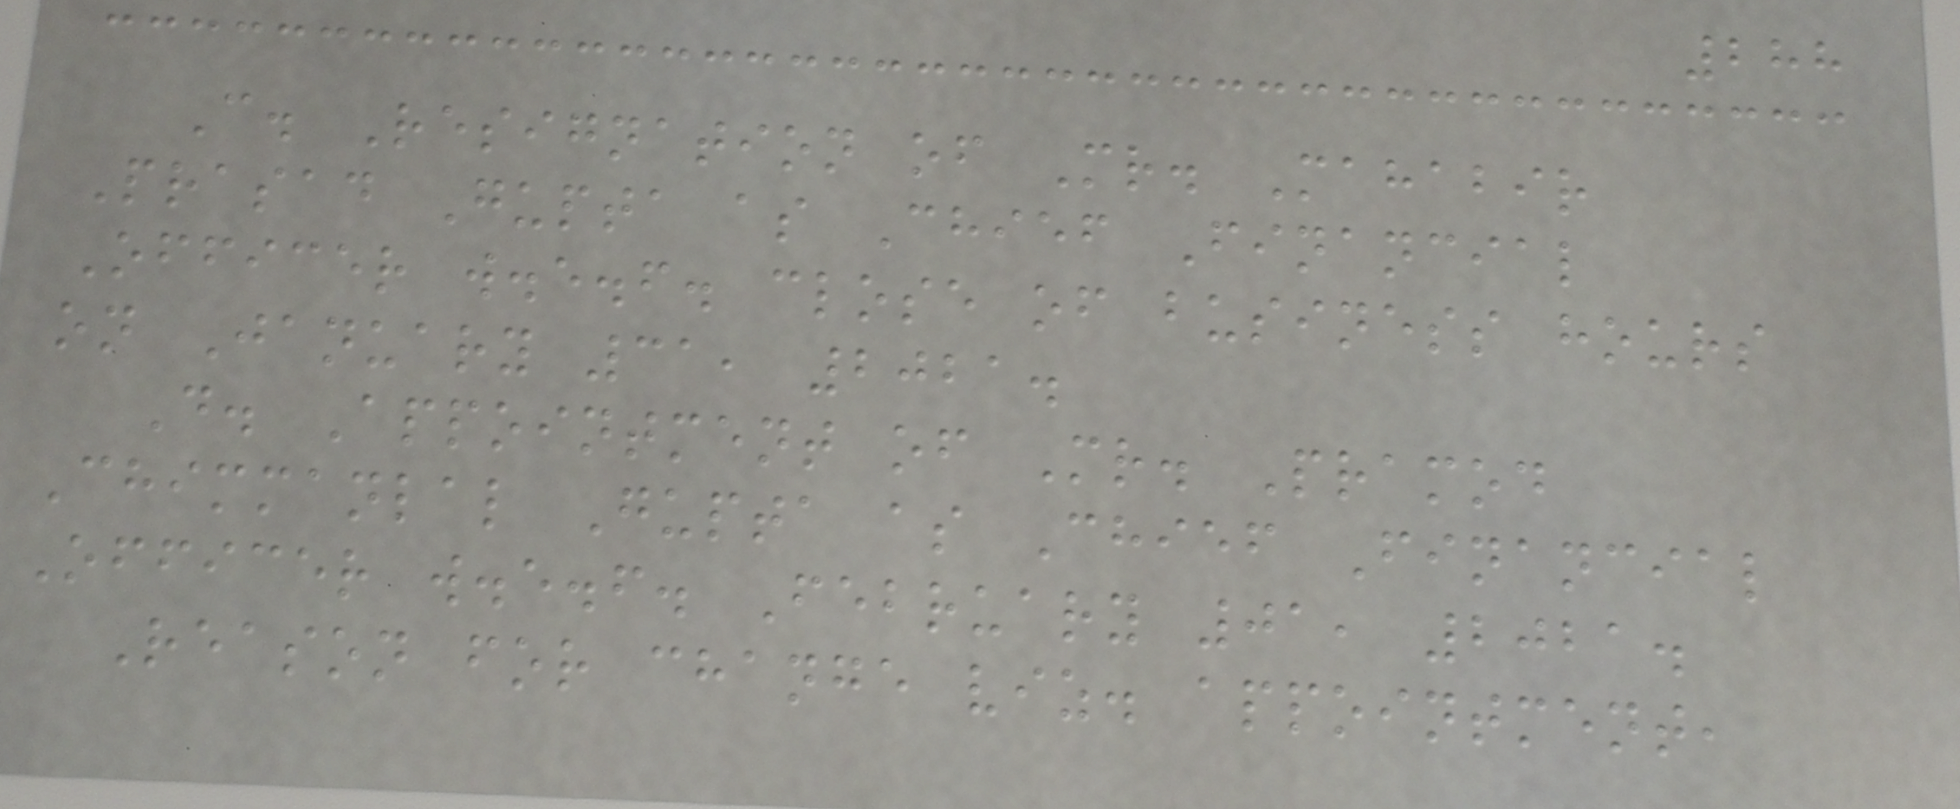288
C. Resignation of Mr. Mahabir
Prasad Gupta as Chief Financial
Officer w.e.f. close of business hours
on January 31, 2021.
D. Appointment of Mr. Pramod
Chimmanlal Gupta as Chief Financial
Officer w.e.f. February 01, 2021.
Reason for change viz. appointment,
